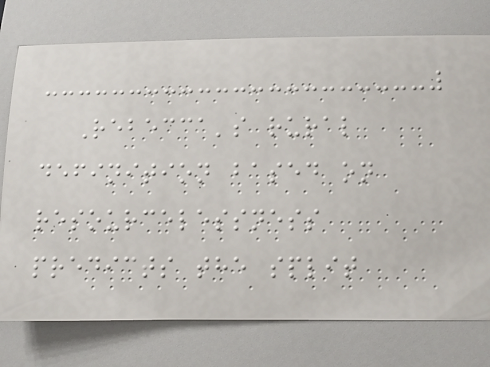Rebecca's rural
definition based on
resourcelessness
predicts the split
